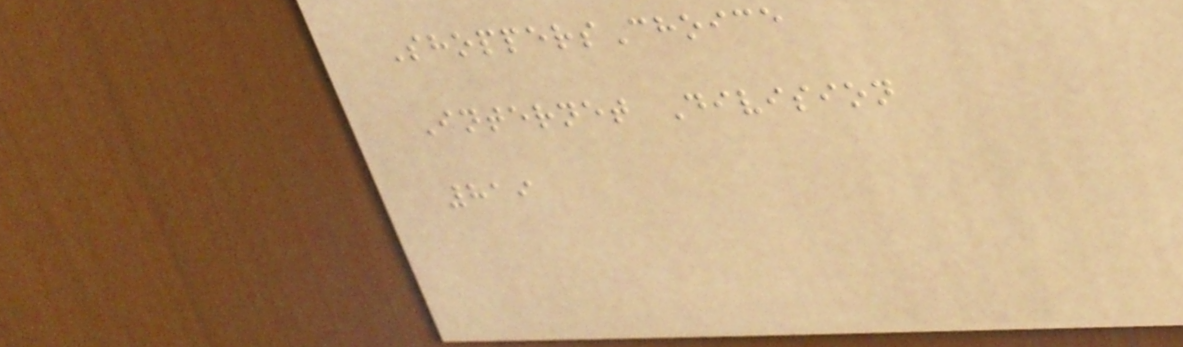ShoppersChoice
Internet Division
819
